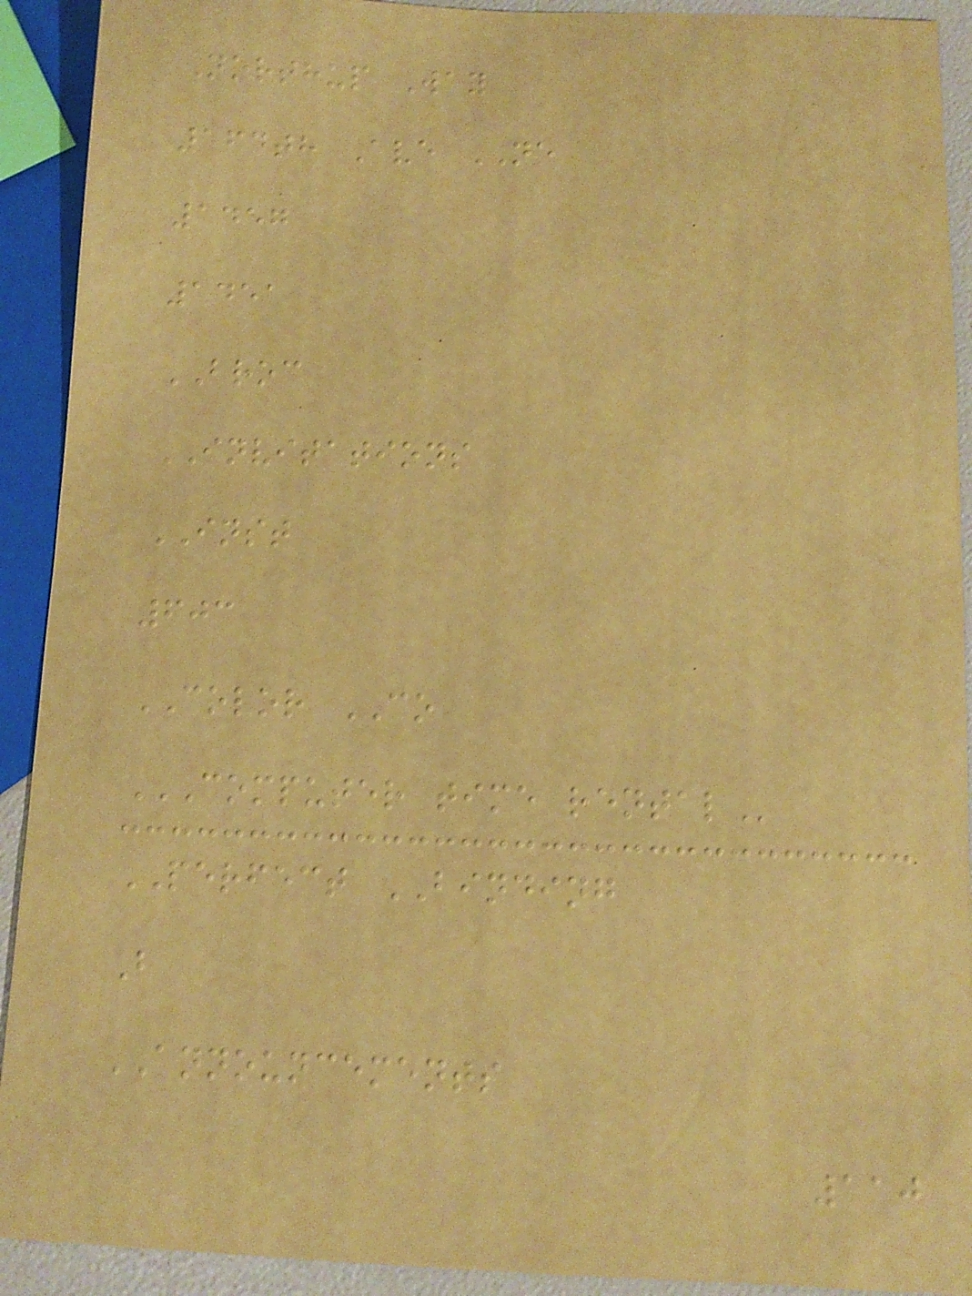Northup Way
164th Ave NE
1457
1451
BROC
INVITATIONS
INST
603
COLOR CO
COMPUTER TIME RENTAL
PERFECT BINDING
B
ANNOUNCEMENTS
110
